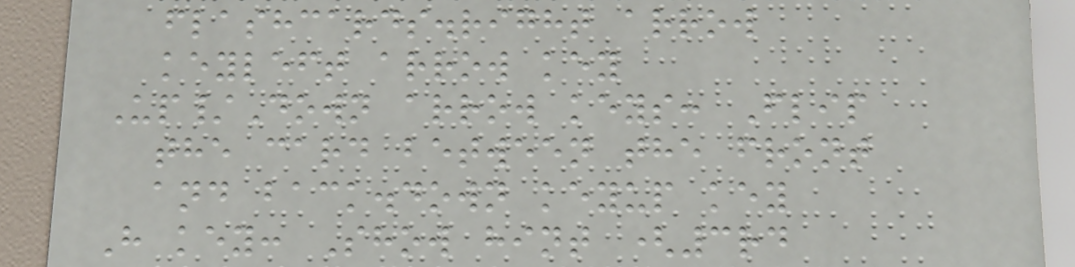flashcards.right arrow
keyleft arrow key
Up/Down arrow keys: Flip
the card between the front
and back.down keyup key
H key: Show hint (3rd
